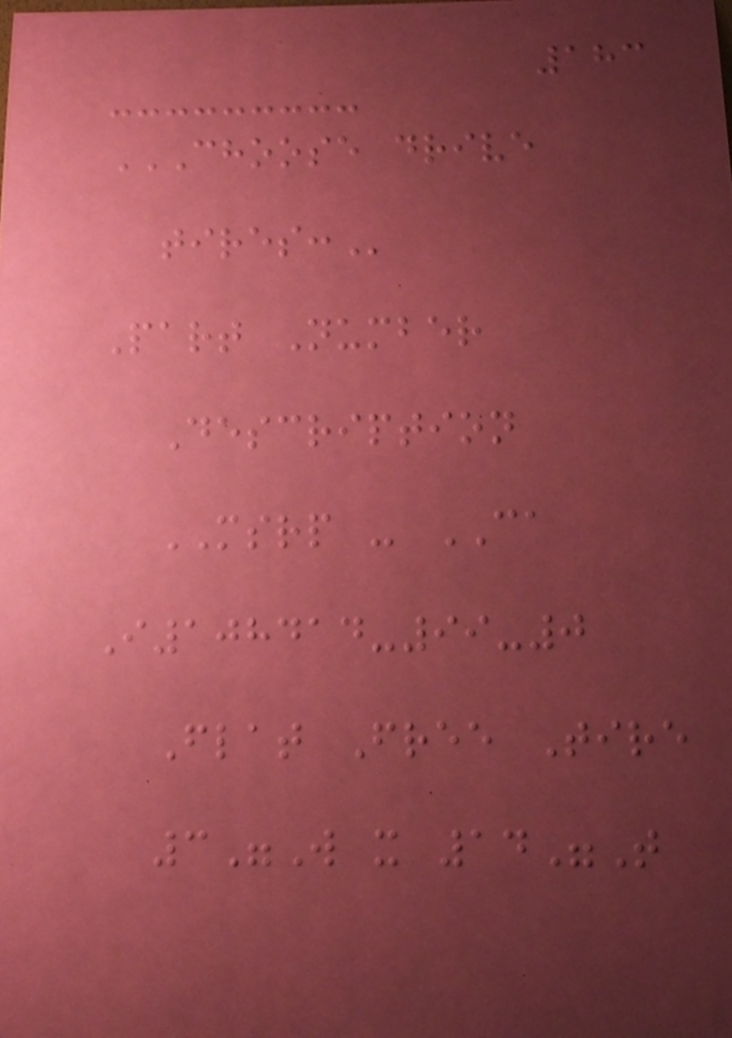183
CHOOSE DRIVE
TIRES:
Part Number
Description
MSRP - CA
I108414-99-0
Flat Free Tire
3"W x 14"T
